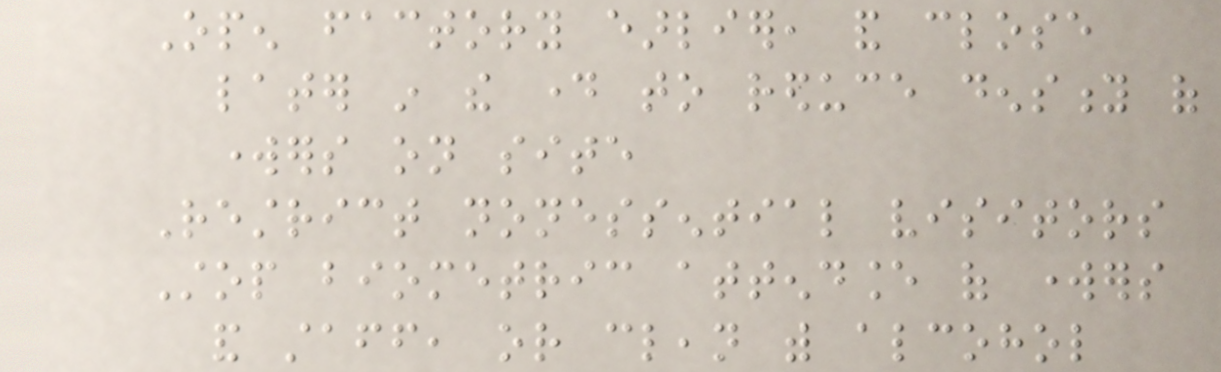Open factory earlier, and close
later in the day to reduce density of
workers on site
Restrict nonessential visitors
Stop biometric attendance of workers
and staff, or clean with alcohol
